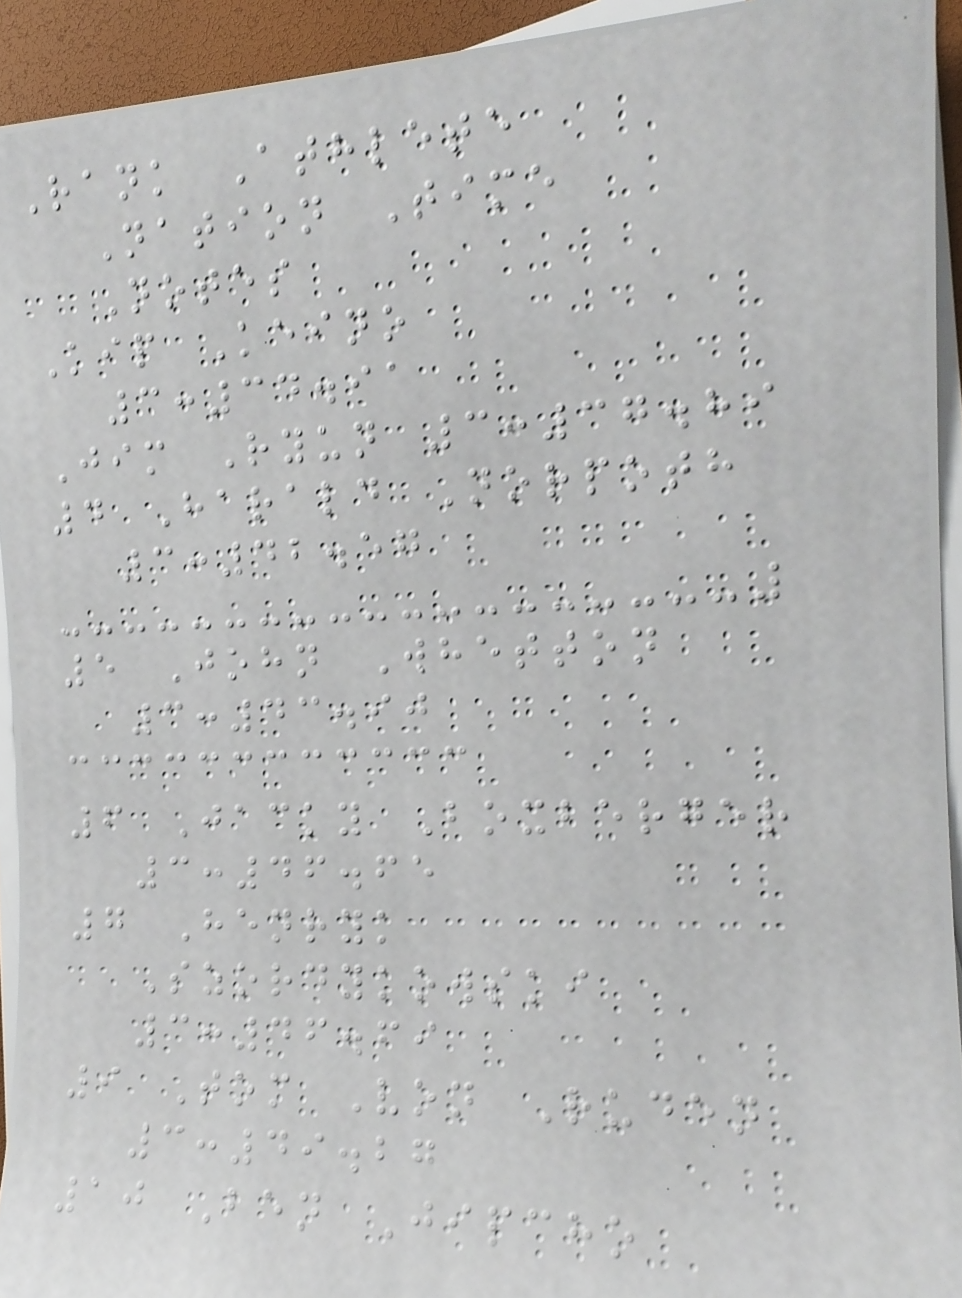Rank Athlete
Nation Time
Notes
Kip Keino
3:34.91
Jim Ryun 3:37.89
4 Harald Norpoth
3:42.57
5 John Whetton
3:43.90
6 Jacky Boxberger
3:46.65
7 Henryk
Szordykowski
3:46.69
9 Tom Von Ruden
3:49.27
10 Ben Jipcho
